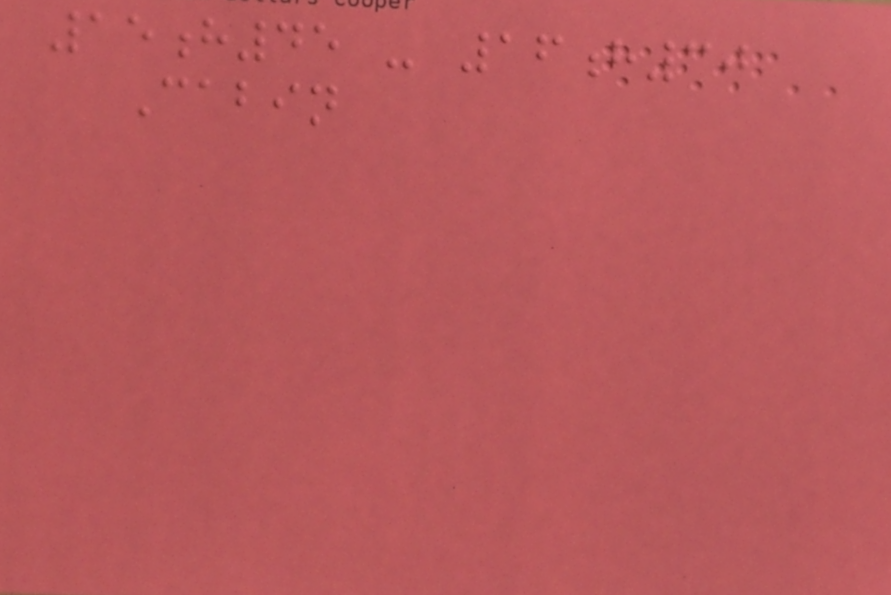15h45 - 16h30
Cabin
